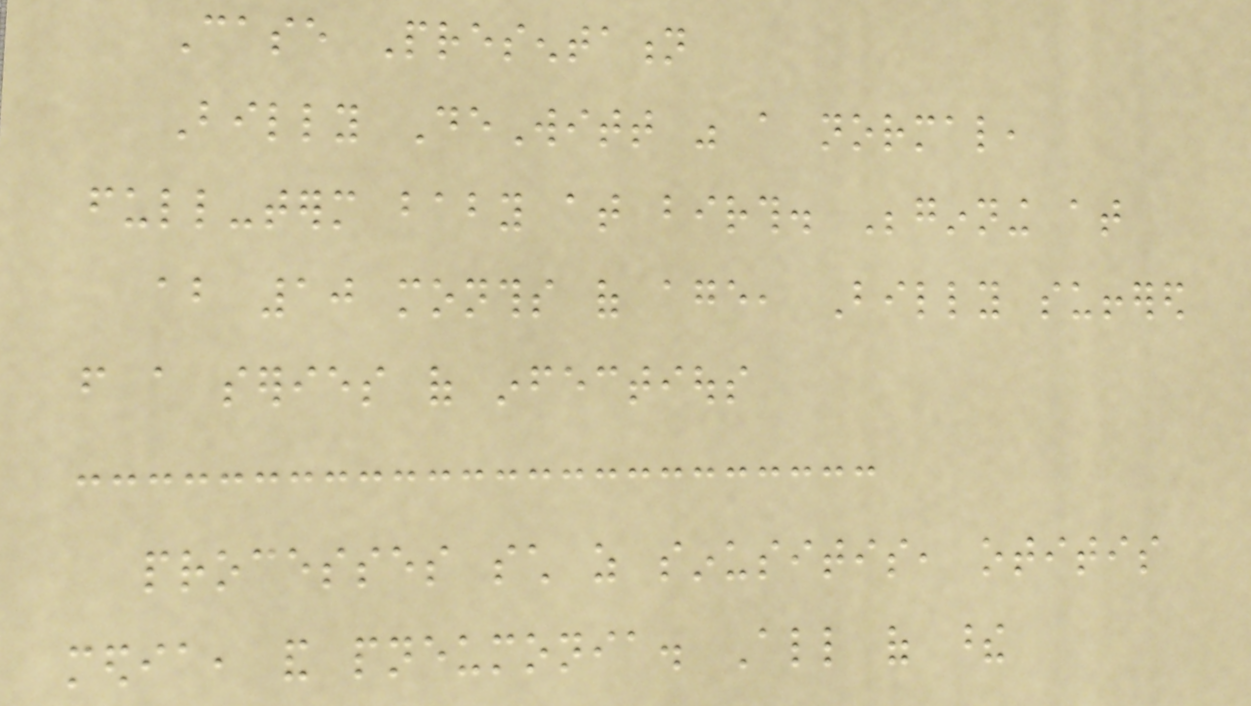Case Presentation
Billy DeWitt was a normal,
full-term baby at birth. Beginning at
about 10 months of age, Billy suffered
from a series of infectious
processes such as sinusitis, otitis
media, and pneumonia. All of these
